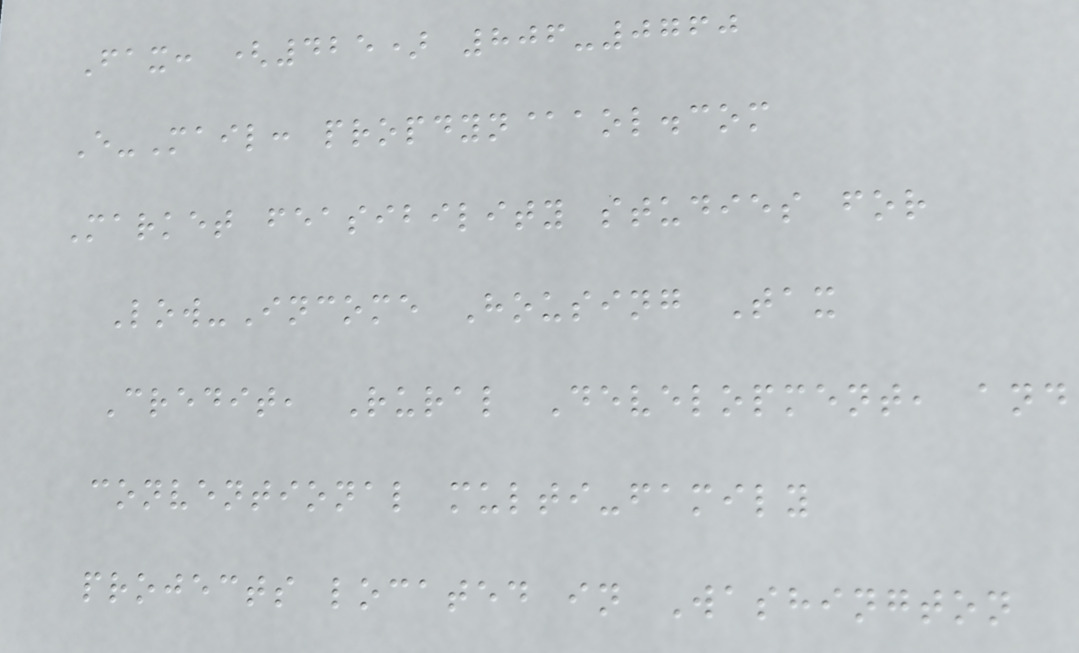Fax: (425) 806-0760
E-Mail: propdyn@aol.com
Market feasibility studies for
Low-Income Housing Tax
Credit, Rural Development, and
conventional multi-family
projects located in Washington
